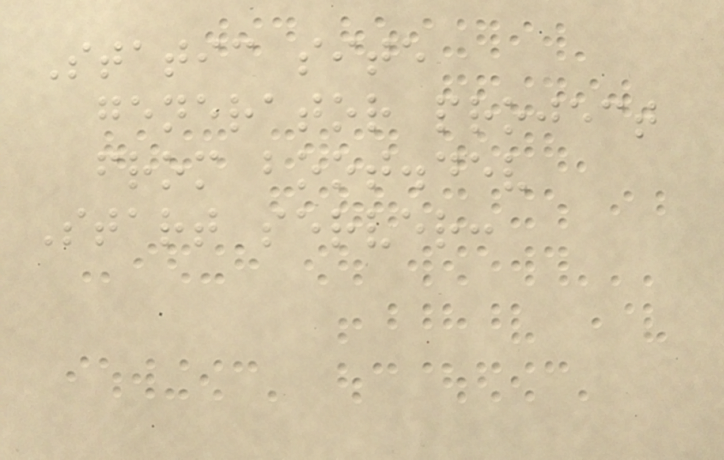Static site
generator project
from boot.dev
Start server:
